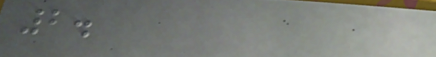2.
